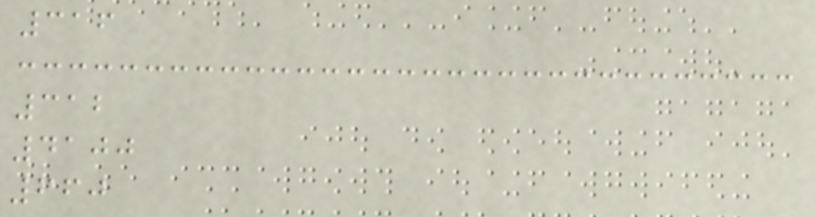316
312
4100
660
